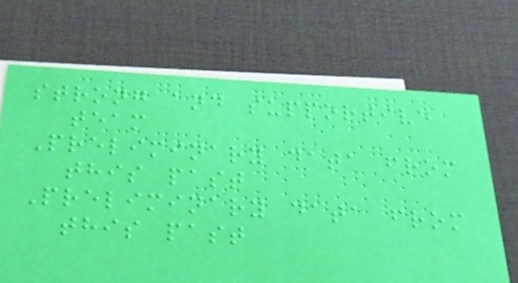strong and supportive
team
Preliminary data from
this past
Preliminary data from
this past
